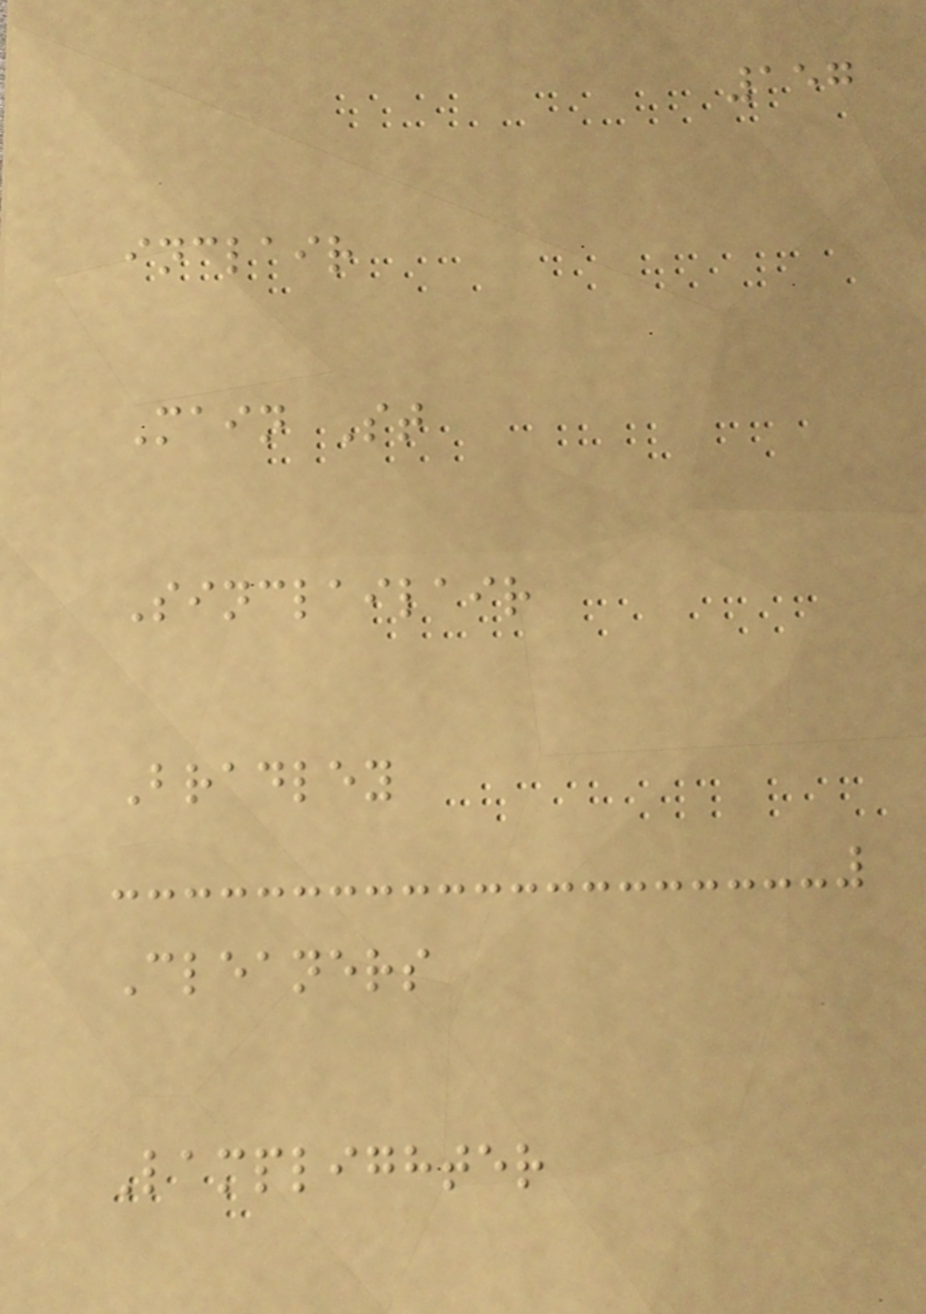157
inclair
Main St
Sinclailair
Bradley
Cleaners
Lamplighter
